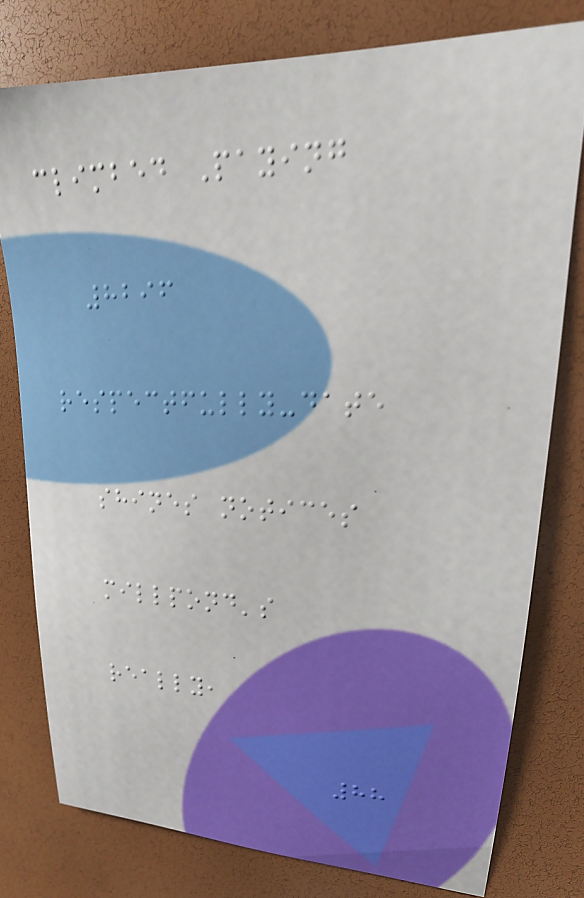climbed Paying
8296
respectfully-date
shines notices
millpond's
really,
88
